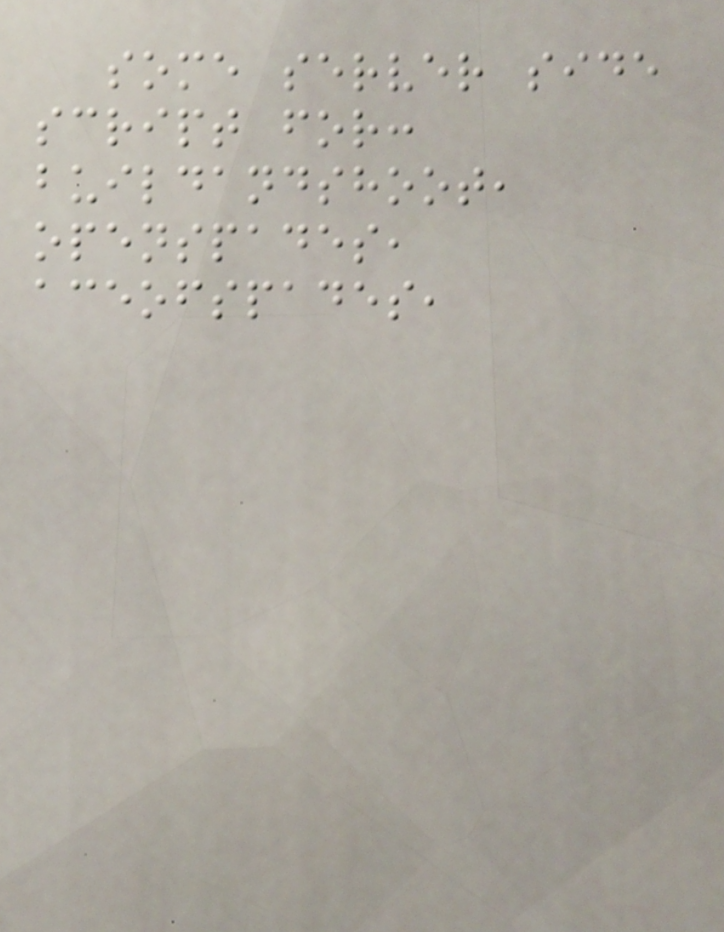some server side
script for:
buildandshoot,
openspades,
aceofspades,
